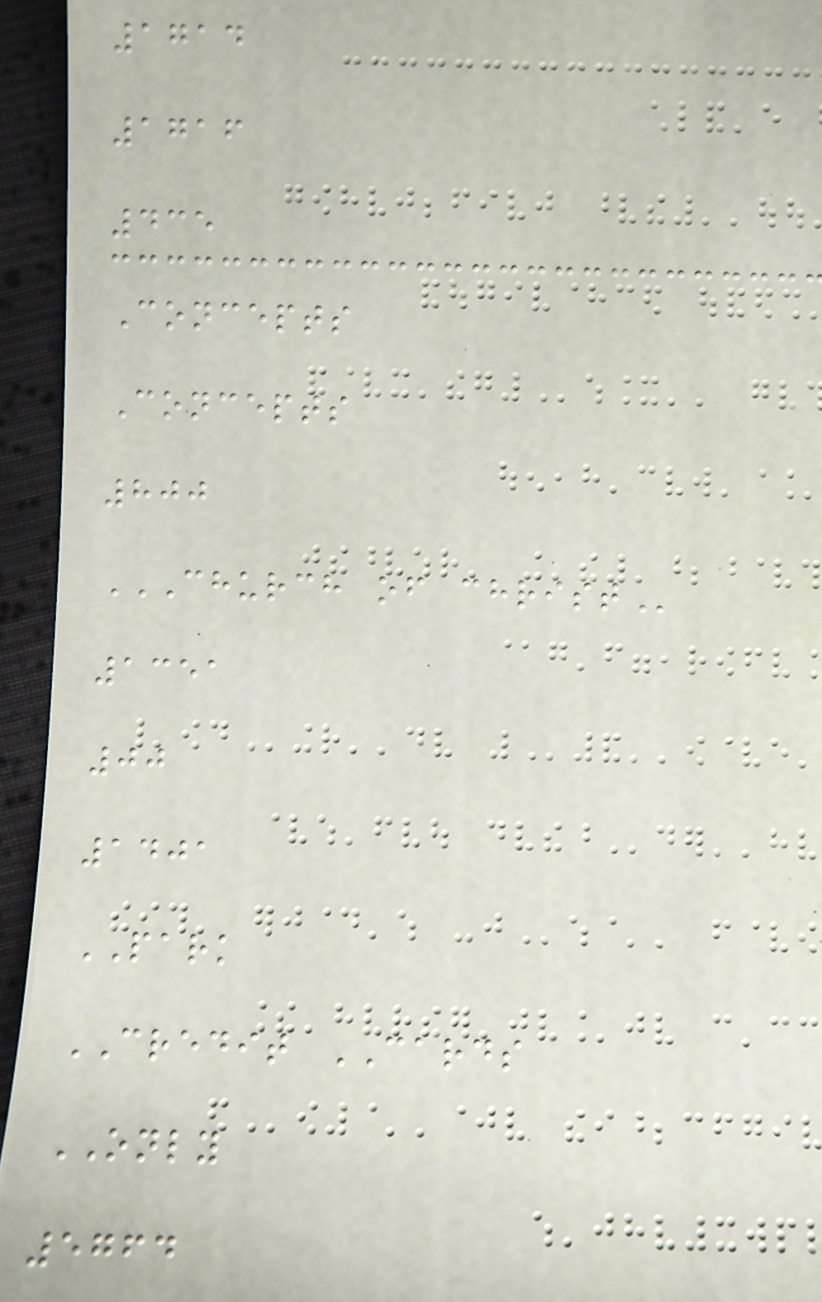1714
1716
435
Concepts
Concepts
800
CHURCH OF CHRIST
1351
00
1401
PARK
CREDIT CARDS
ONLY
5764
